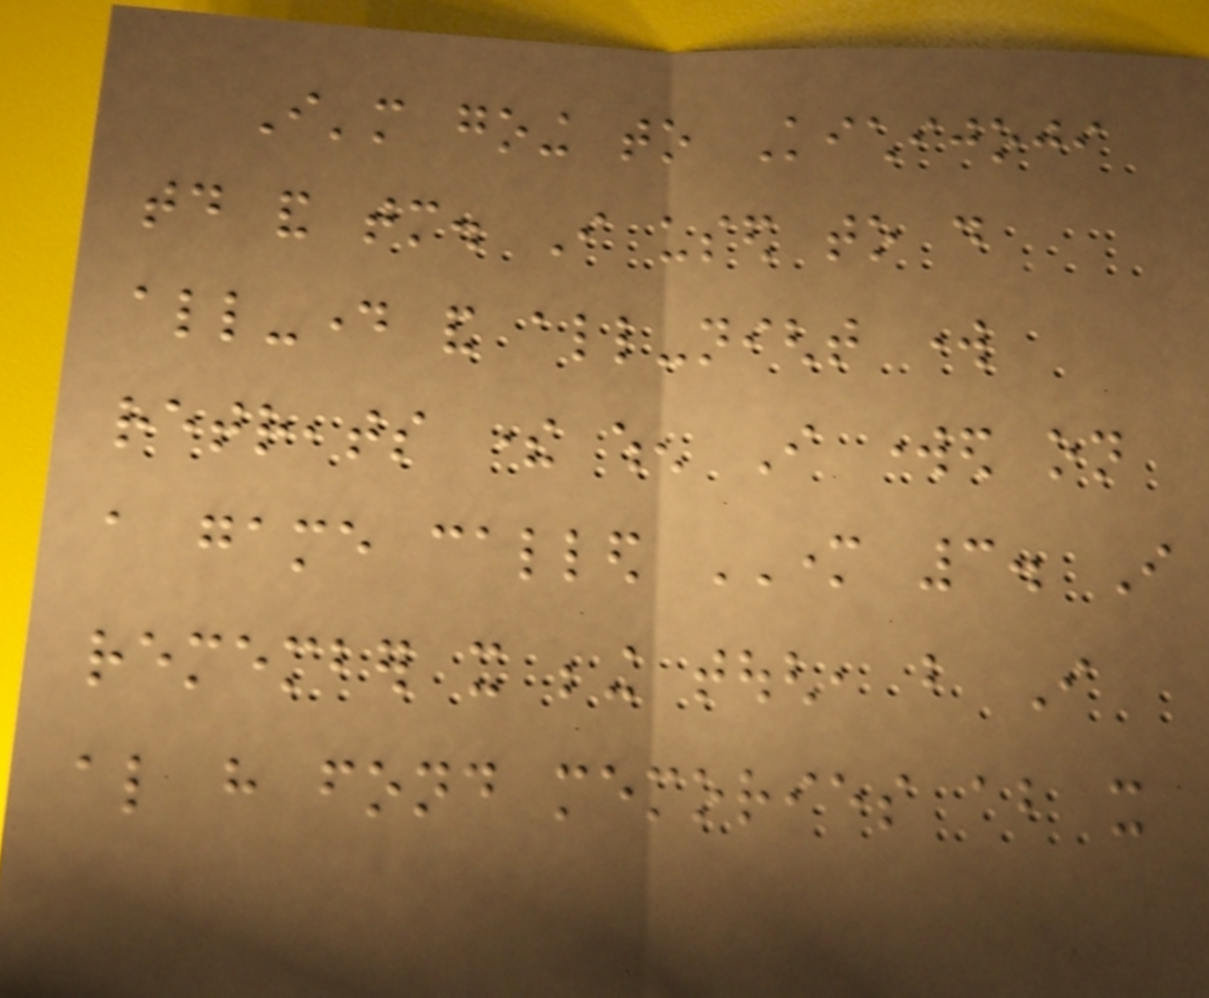I'm going to Kichijoji
today and tomorrow. I used to do
all-day and all-night work
retreats there when I worked on
a game called MOTHER 3. I
remember it being tough, but I
also have fond memories about it
